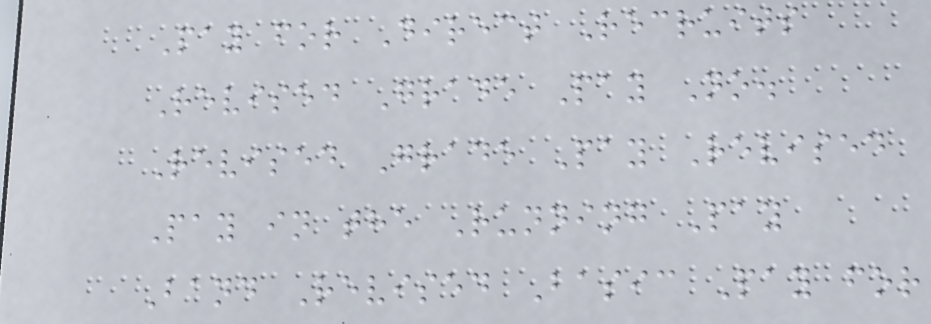Pay for Direct Recruits
Revised Grade Pay No.
Revised Grade Pay Revised
Pay in the Running Pay
Band Revised Basic Pay for
